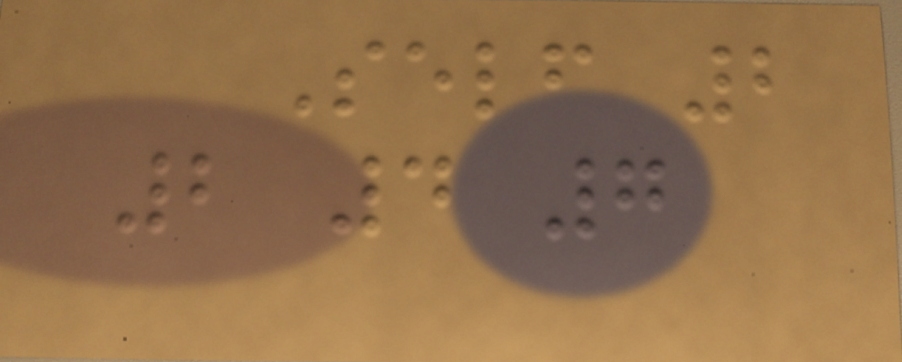Self 2
2 4 7
